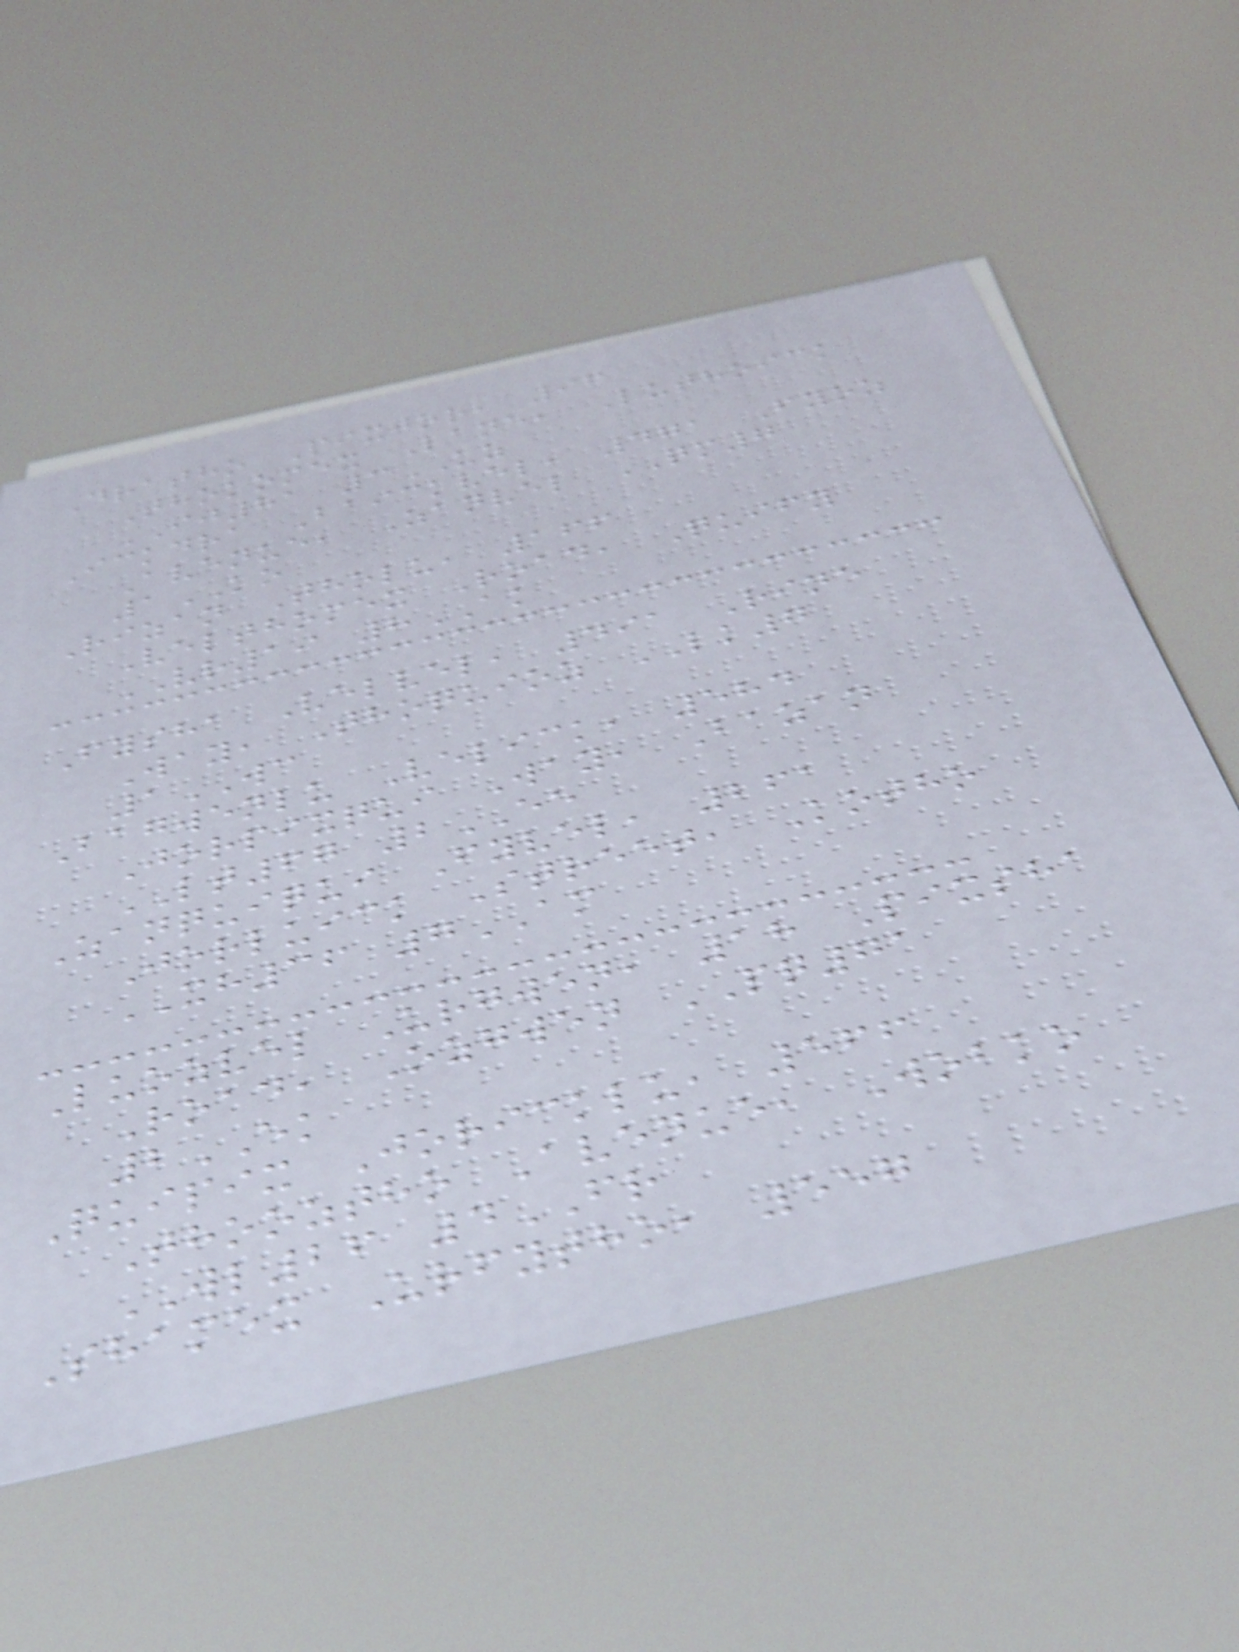Dratho Pixjor, 96
Thokomex Lane, Luthoick
IJ81 3UZ
Ickdra Baickvel, 471 Fyoz
Avenue, Zanvel QM7
1KO
Rizan Tholu, 166
Velthomex Road, Quify
VR19 8AK
Fysha Velvel, 491 Rine
Way, Thoquioz LK7
1WC
Bagwenlu Velick, 584
Jorpixqui Way, Bazan
LT67 2EE
Zanquiqui Fyvel, 261
Jorluick Street, Kotho
XH36 7AM
Luozvel Urgwen, 18 Pixsha
Road, Ozgwen PQ71
2EK
Quipix Joricklu, 566
Thooztho Avenue, Wobko
WL26 4FR
Shamex Urfytho, 557
